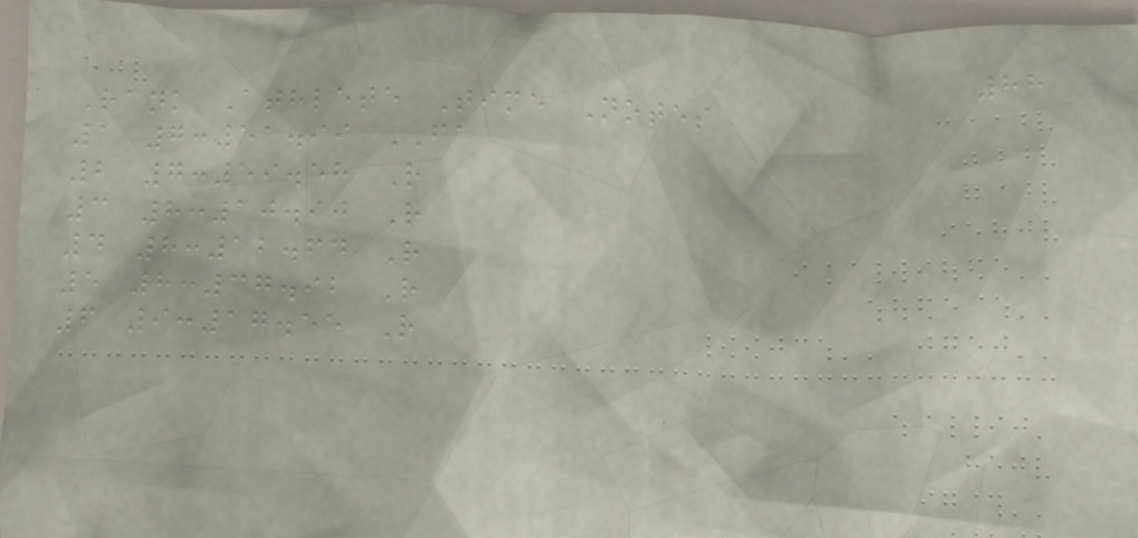88
Rank Athlete Time Notes
1 7:51.99 FA
2 7:59.58 R
3 8:10.90 R
4 8:12.64 R
5 8:37.92 R
6 9:17.55 R
